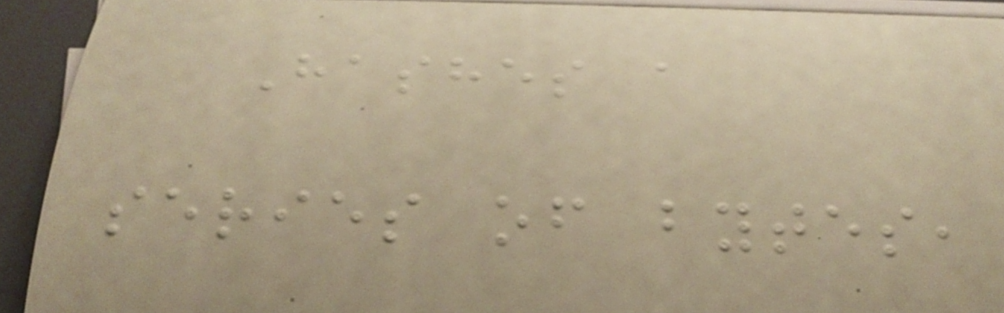Hashes a
series of bytes,
